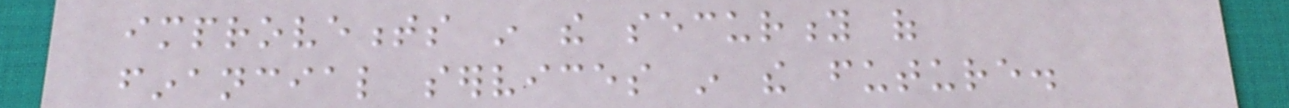improvements in the security of
financial services in the future.
